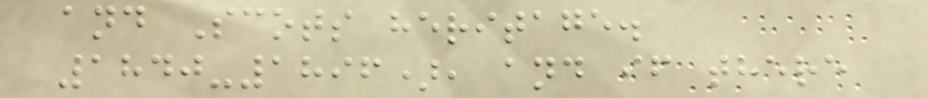and Scots heritage.
1840-1896), and if there
